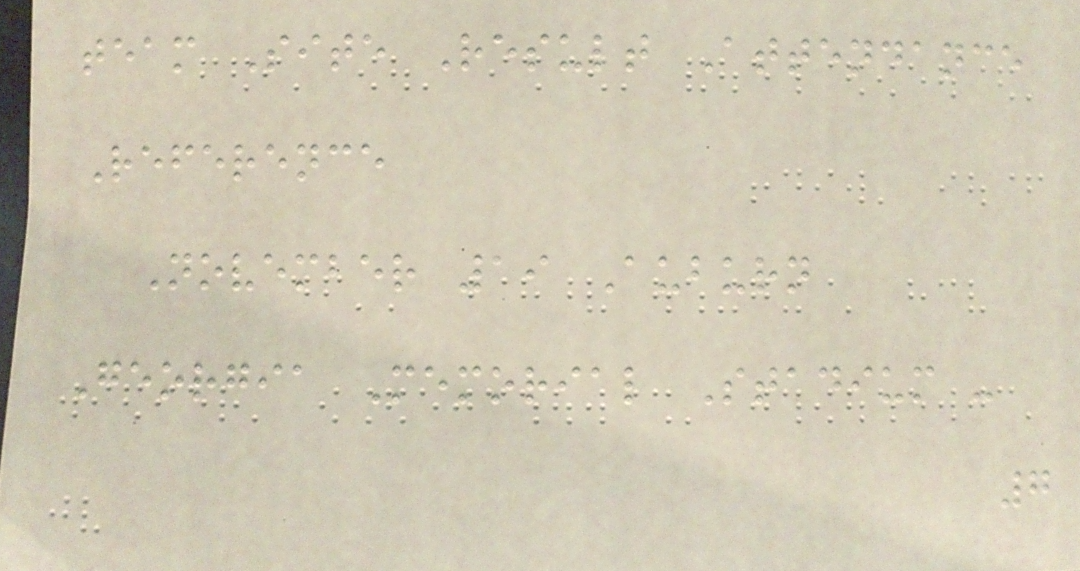team Site Result Attendance
Reference
November 19 Auburn
Georgia Memorial Stadium -
7
